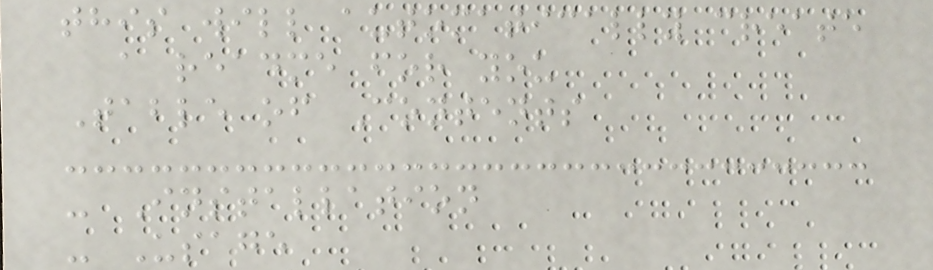this will automatically create
a readme for you
Table of Contents
- Installation
- Usage
